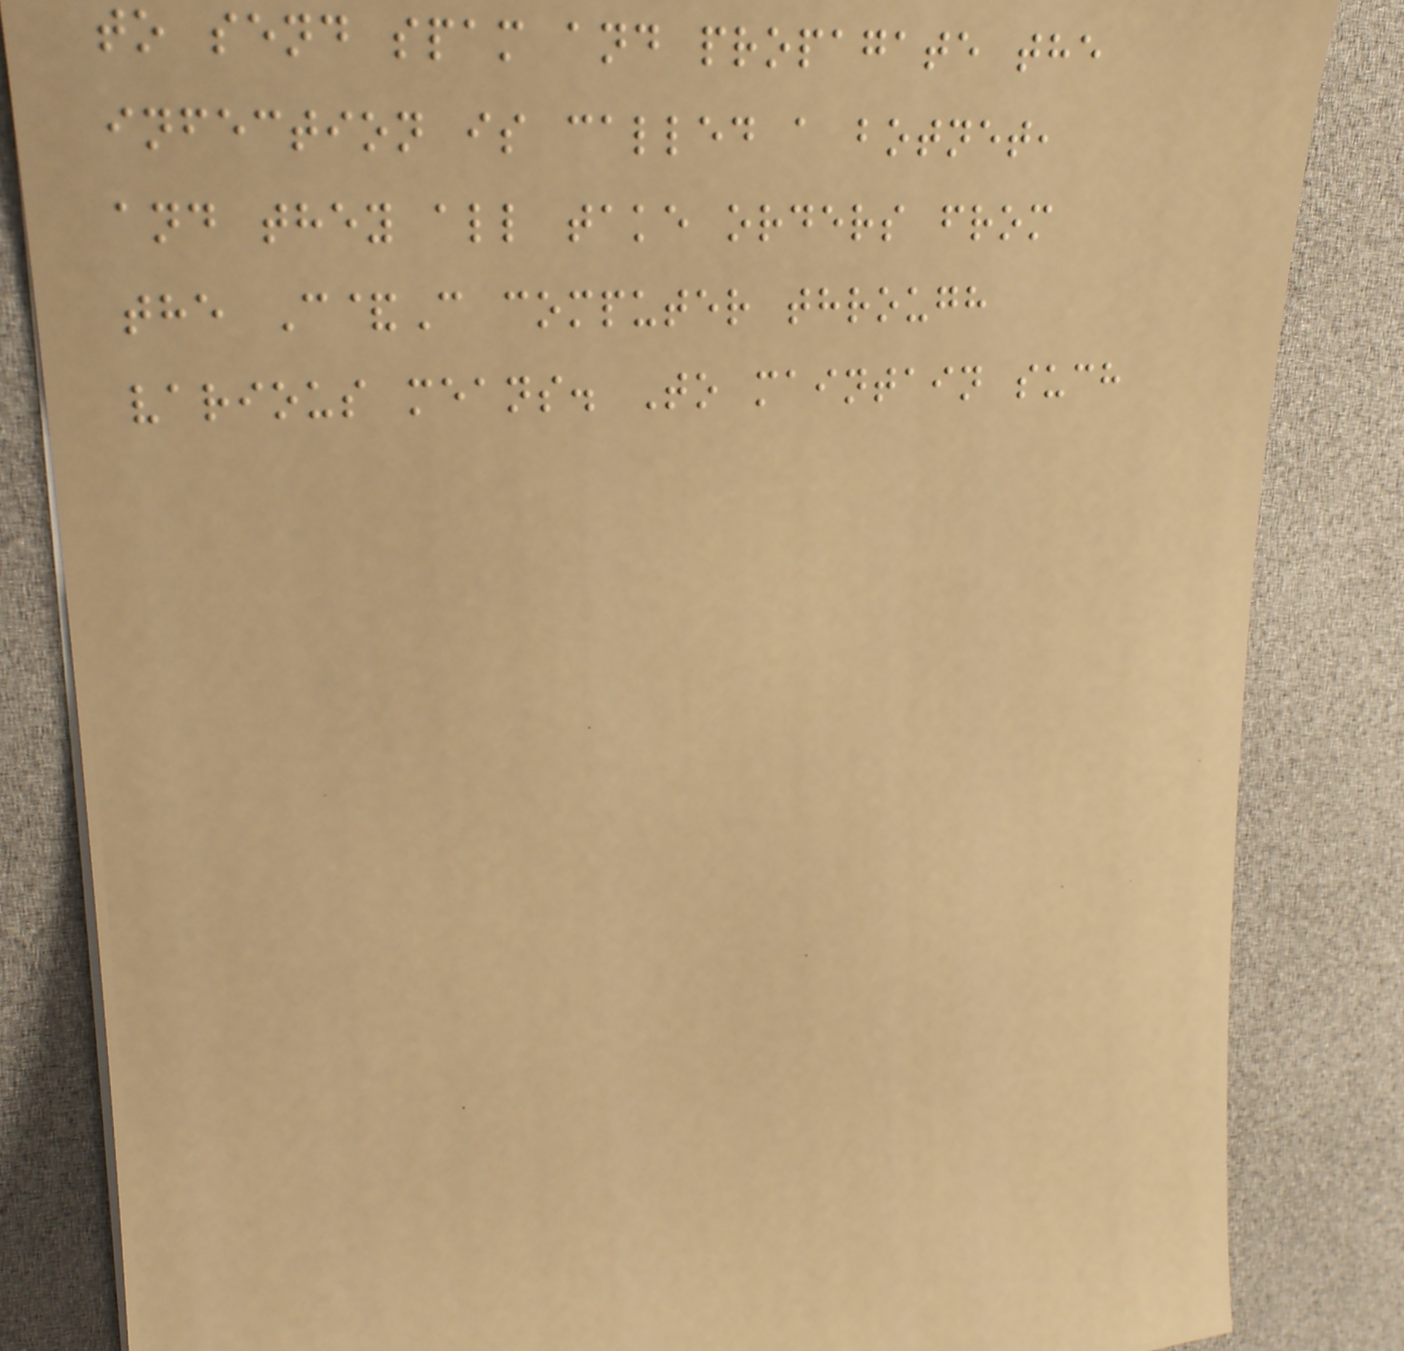to send spam and propagate the
infection is called a botnet,
and they all take orders from
the C&C computer through
various means. To maintain such
